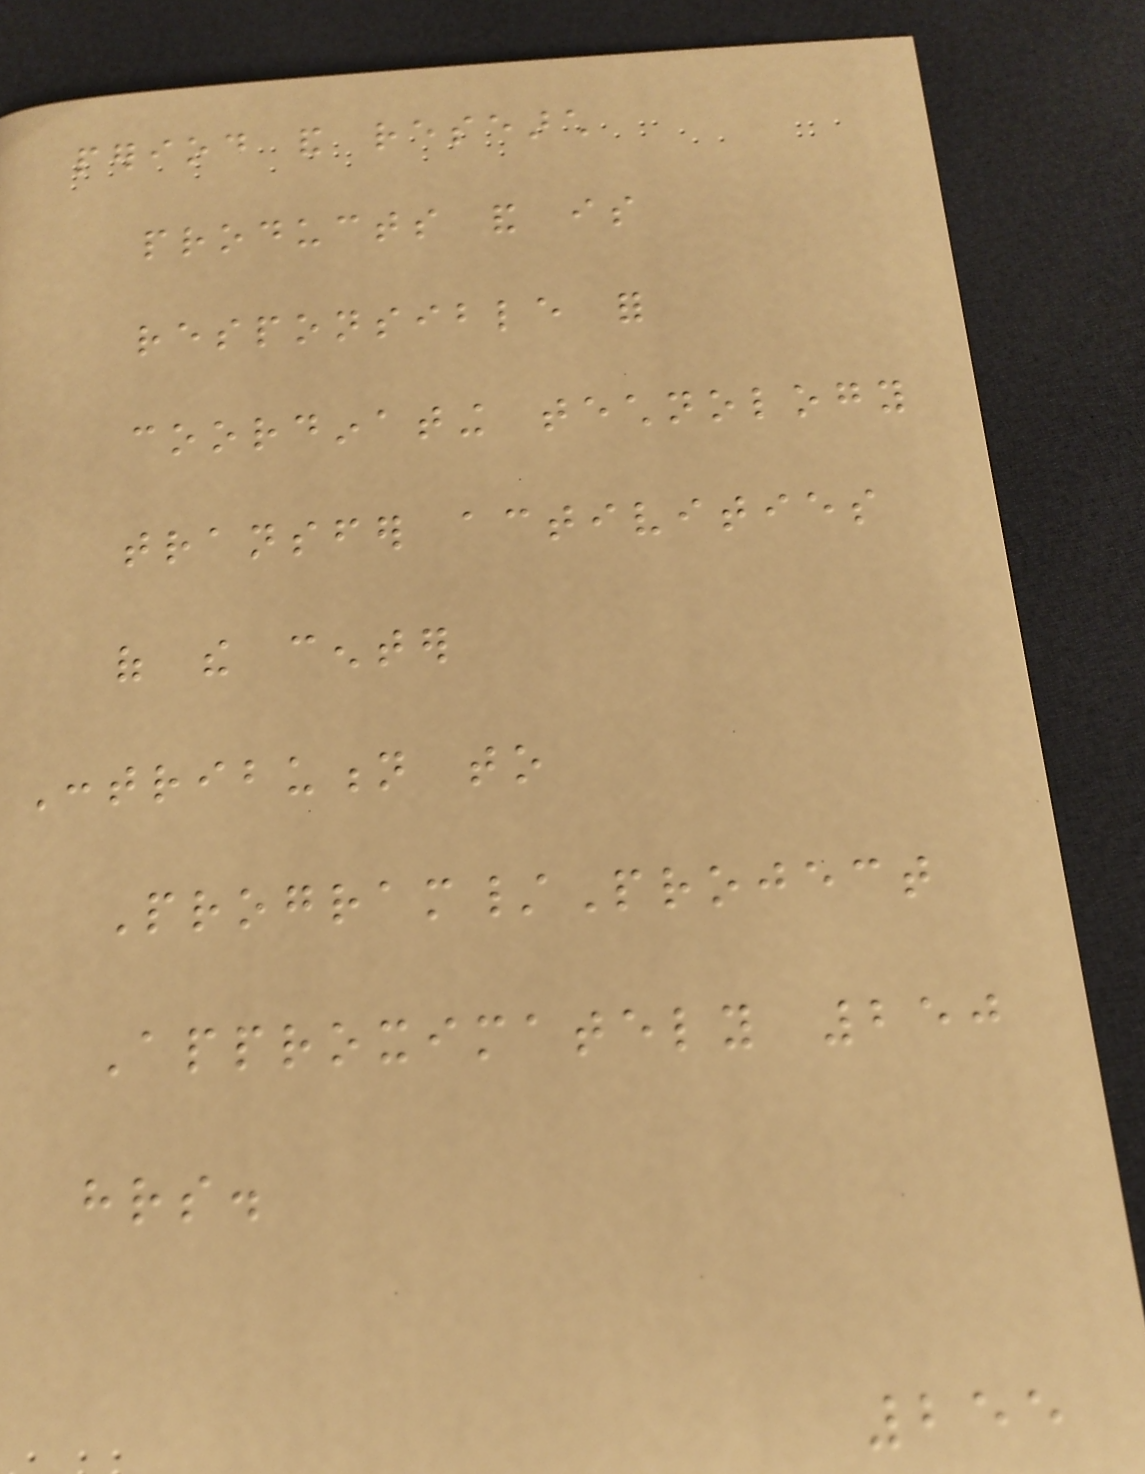period and research
products and is
responsible for
coordinating technology
transfer activities
of the center
Contribution to
Program/Project
Approximately 250
hrs.
255
